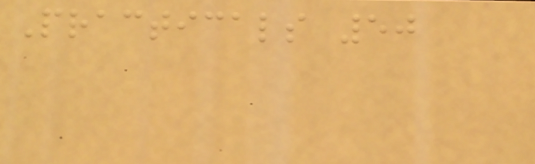Practicals 50
